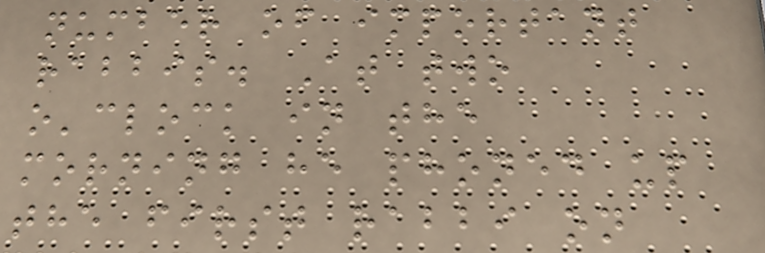number of important
rabbis. At two
o'clock in the
morning he phoned up
the first rabbi on
